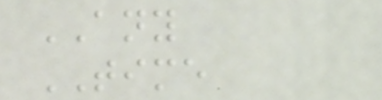ANY
TIME
